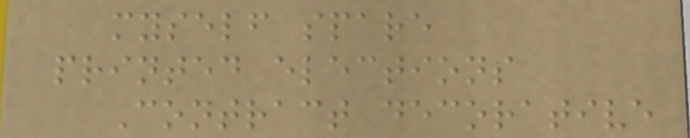myself spare
printed elections
Contract decorative
